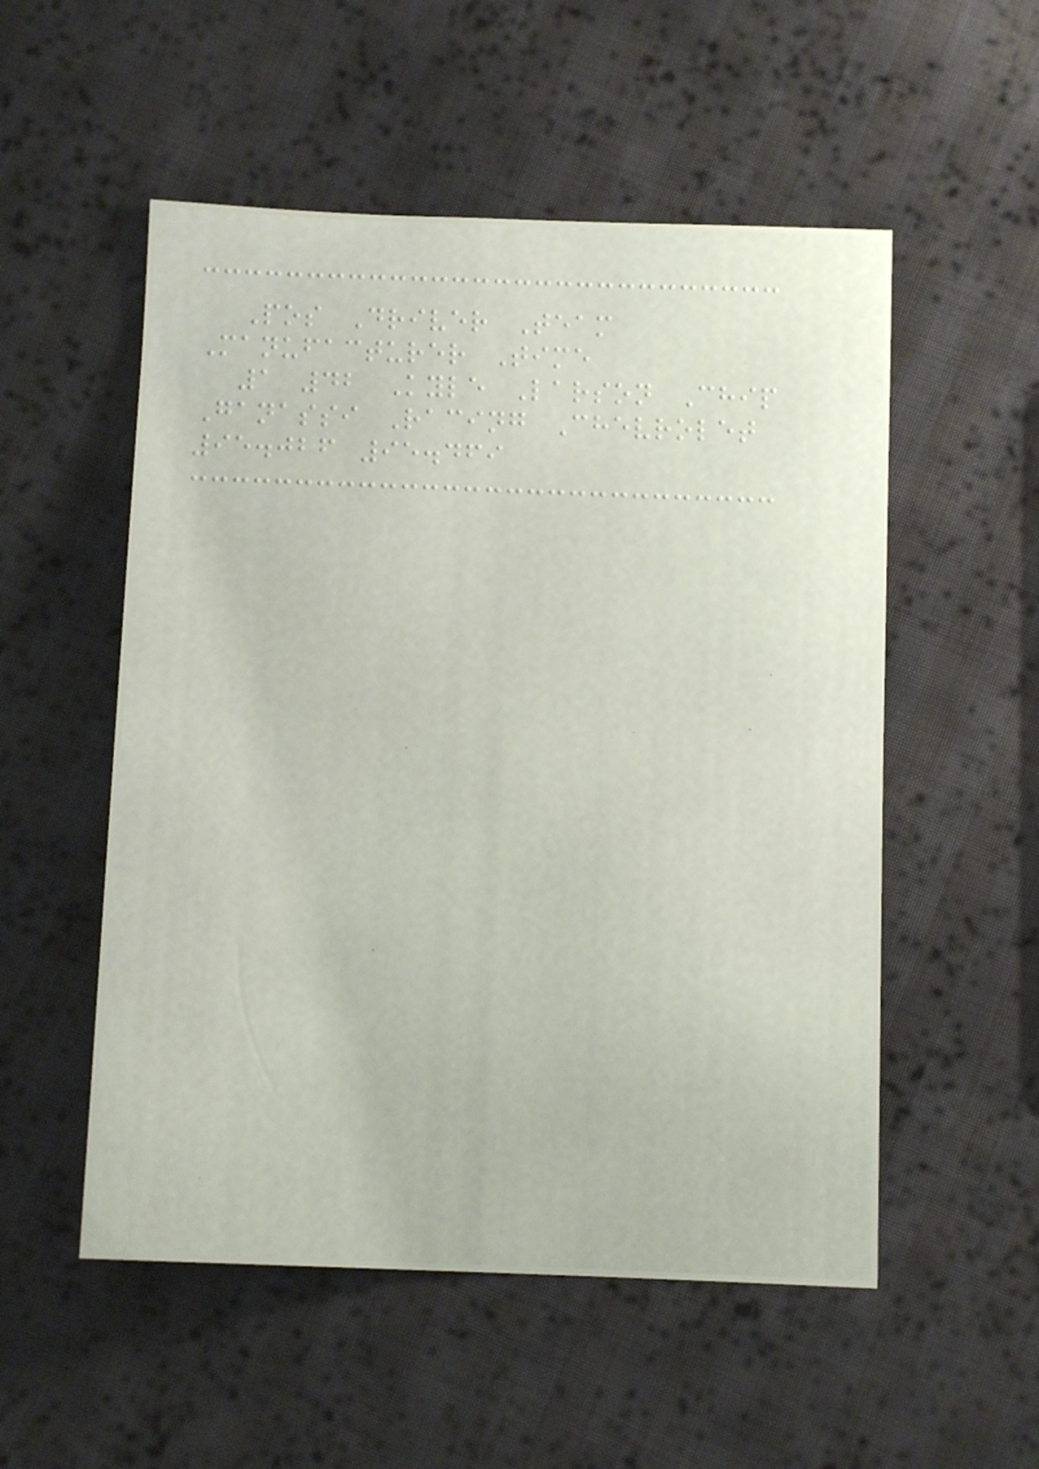Pos Driver Team
Manufacturer Time
1 42 Kyle Larson Chip
Ganassi Racing Chevrolet
95.026 95.469
